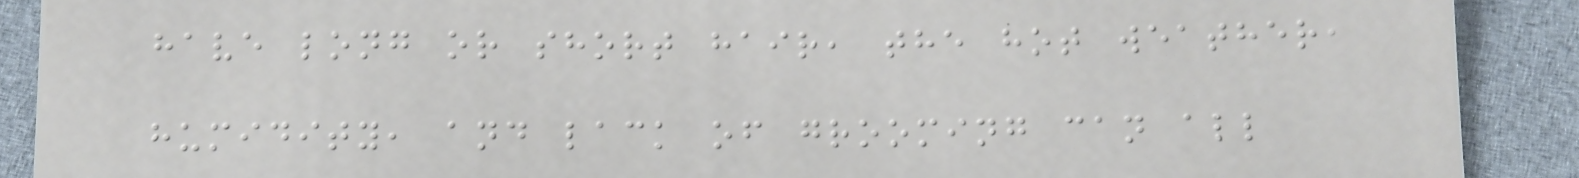have long or short hair, the hot weather,
humidity, and lack of grooming can all
